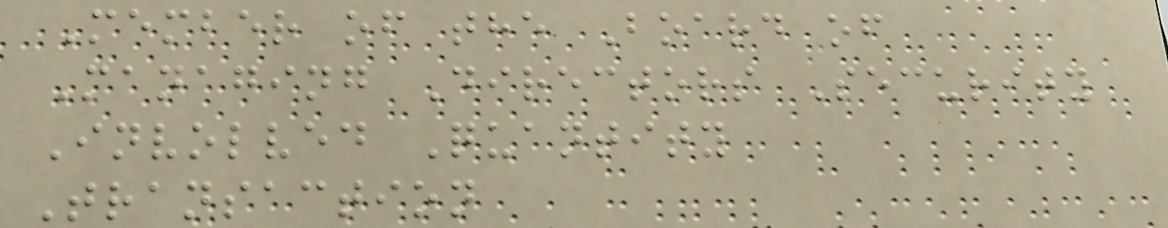Member of the Board of
Managing Directors Security
Involved Quantity
Transaction
